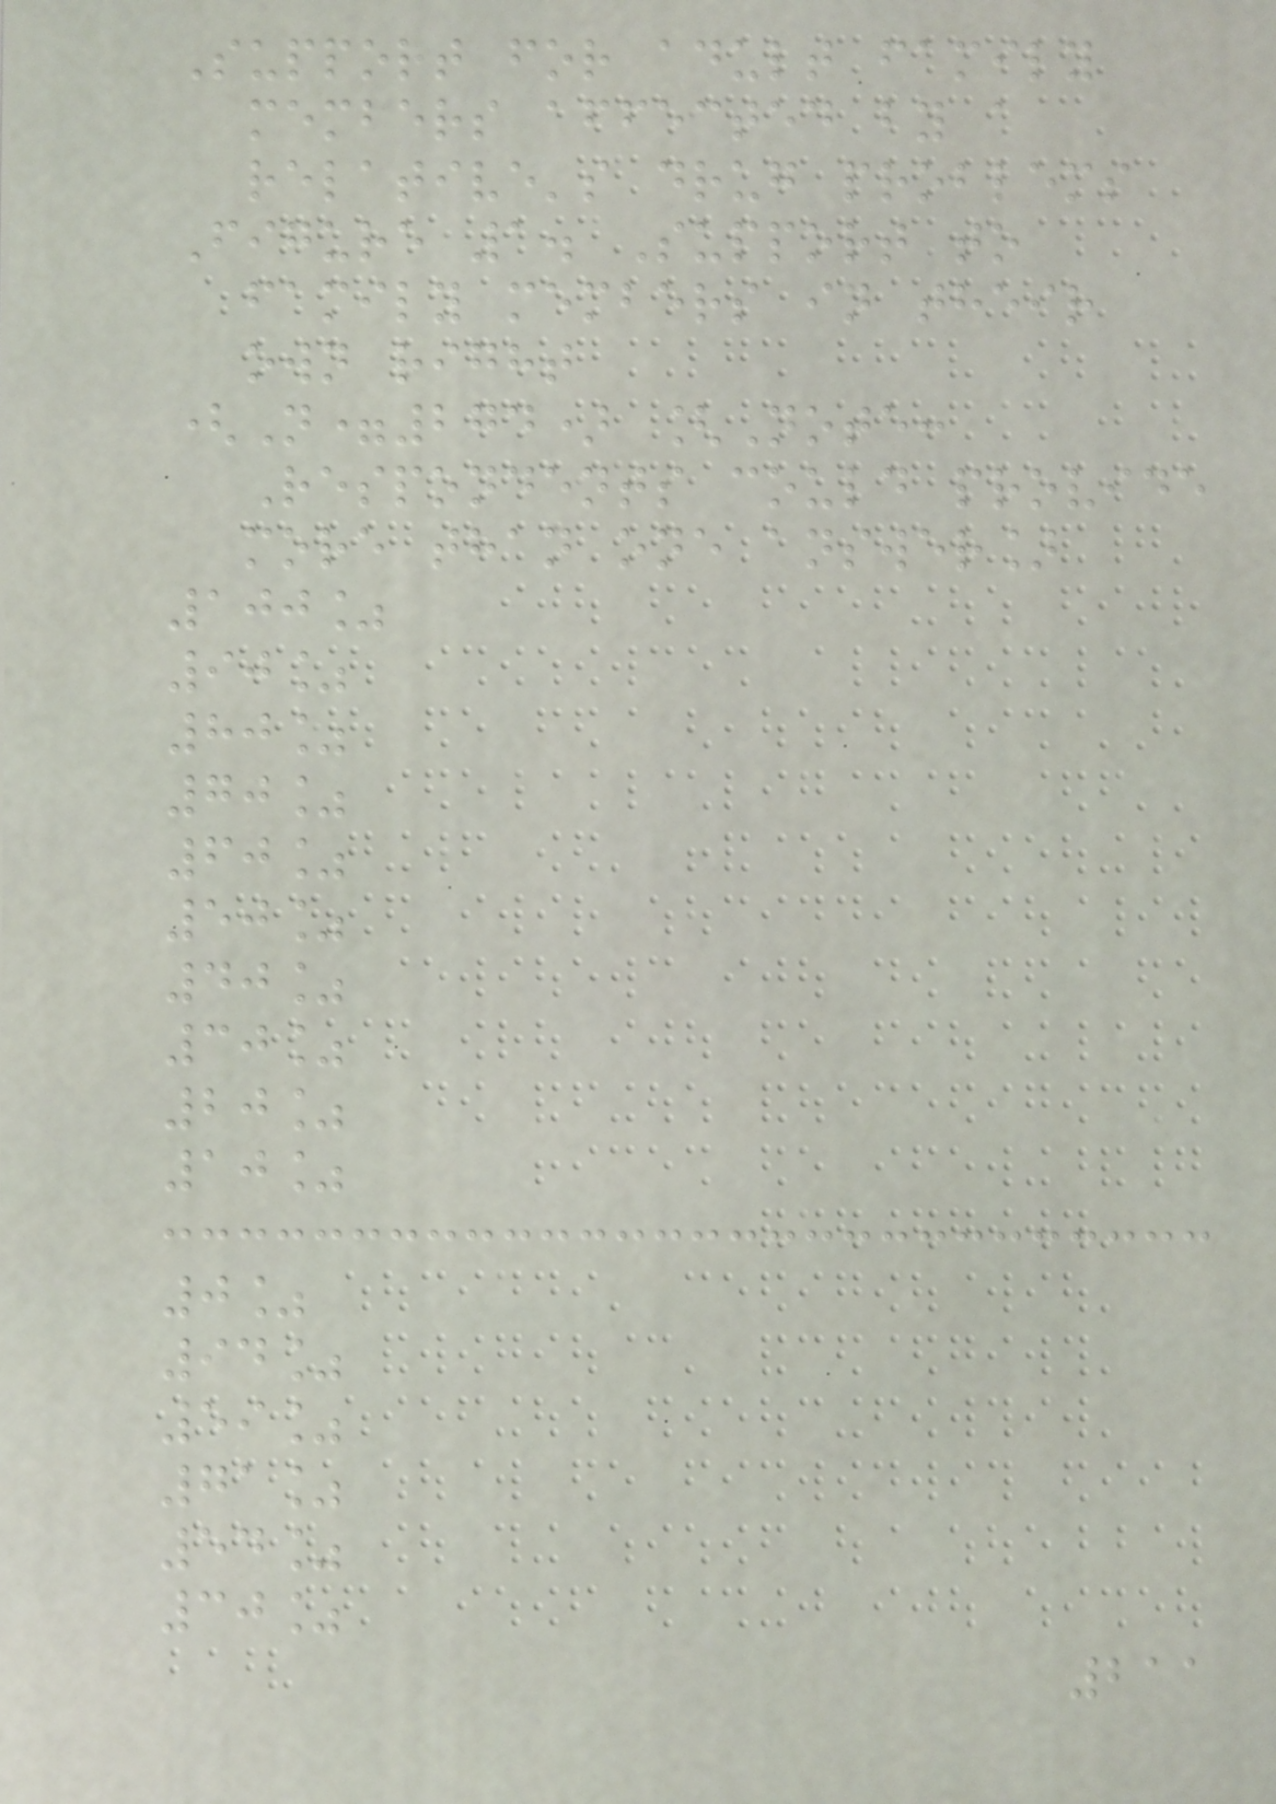Support for adult family
members affected by a
relative's drug problems
Figure 1. Support to
family members in their
own right
(N=274) [Note:
Respondents could provide
more than one answer]
100%
90%
80%
70%
60%
50%
40%
30%
20%
10%
0%
94%
59%
71%
54%
30%
211
